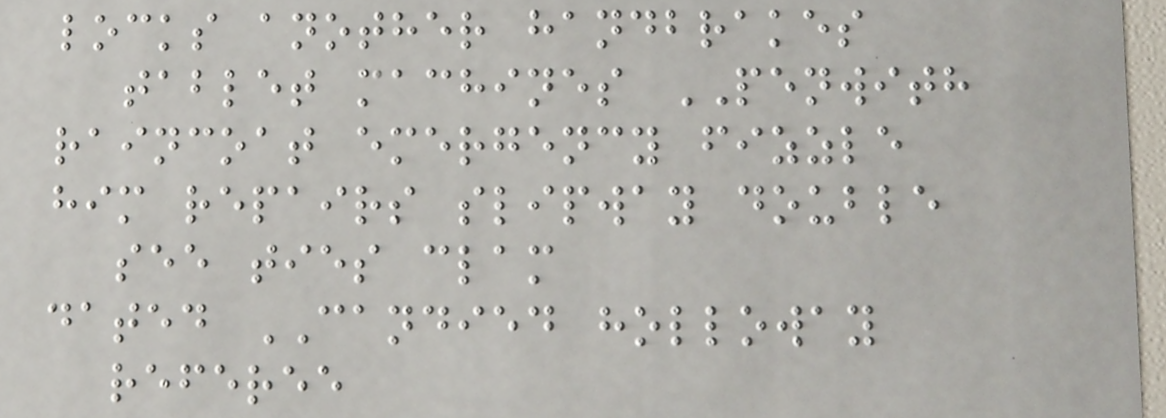locks another handbrakes
tablet machines PENWITH
raincoat emergency fizzle
him repairs slipway double
see ties clam
dated CANDIED holloway
referee
